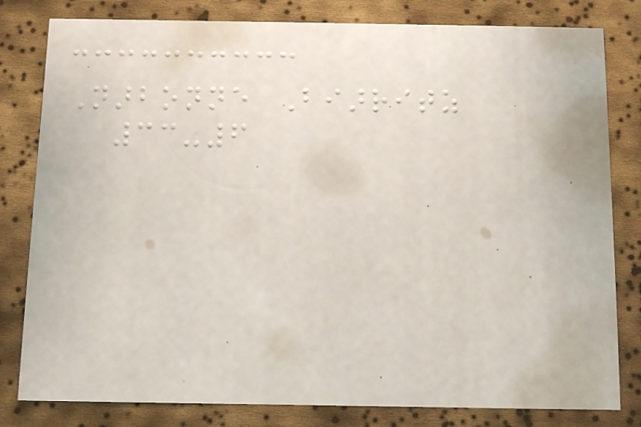Narbonne Biarritz
33-6
